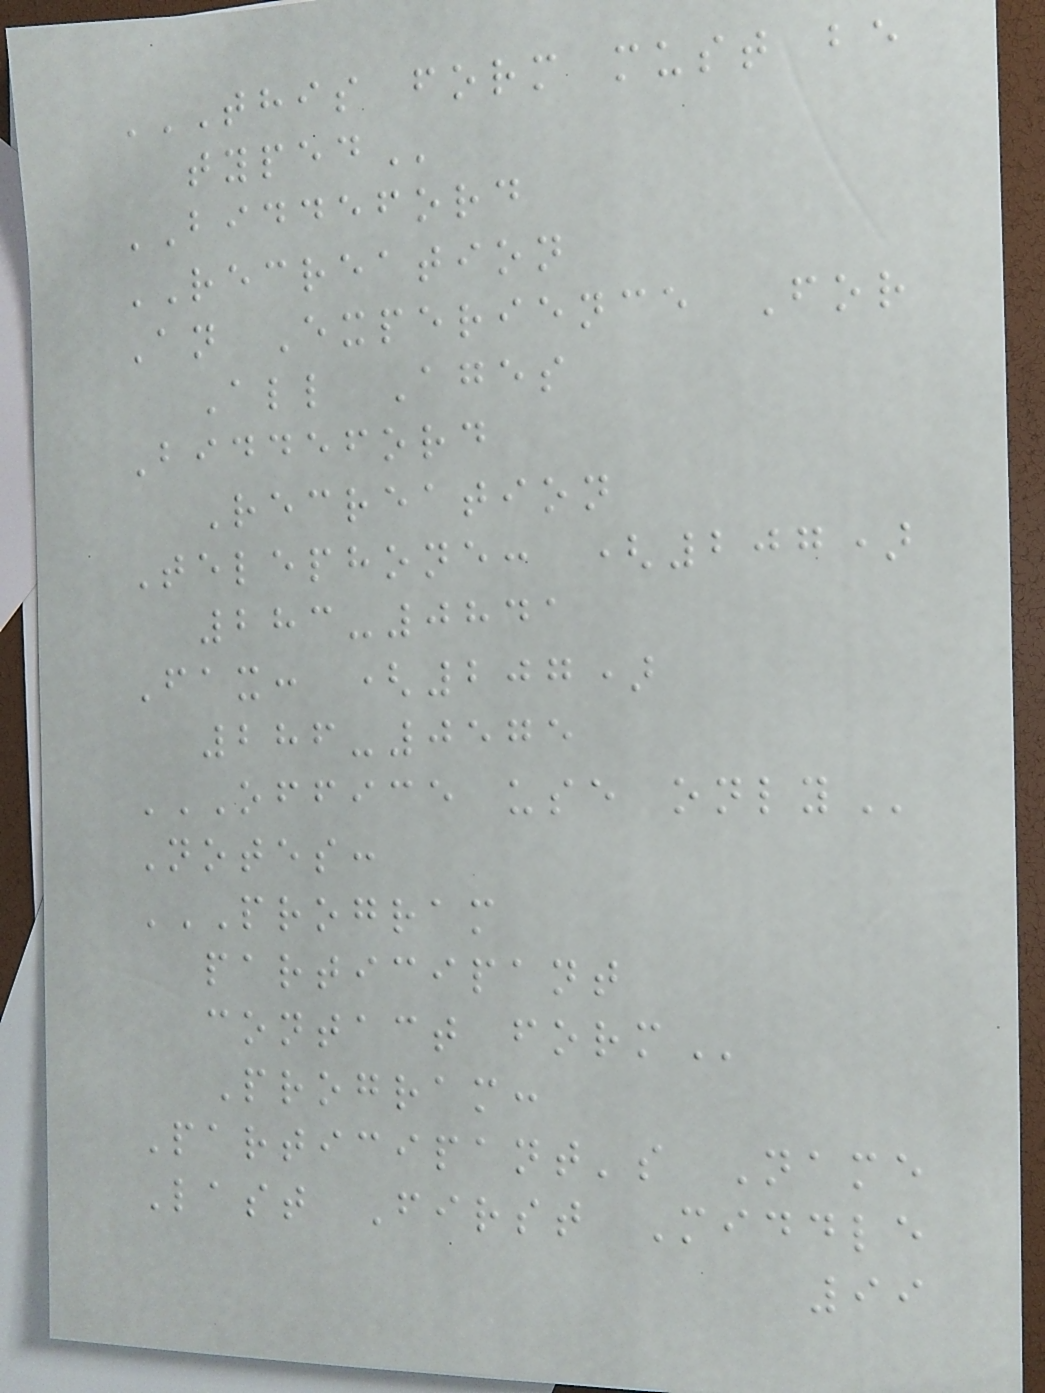THIS FORM MUST BE
TYPED
BIDDEFORD
RECREATION
An Experience For
All Ages
Biddeford
Recreation
Telephone: (207)
283-0841
Fax: (207)
286-0575
OFFICE USE ONLY
Notes:
PROGRAM
PARTICIPANT
CONTACT FORM
Program:
Participant's Name
Last First Middle
99
